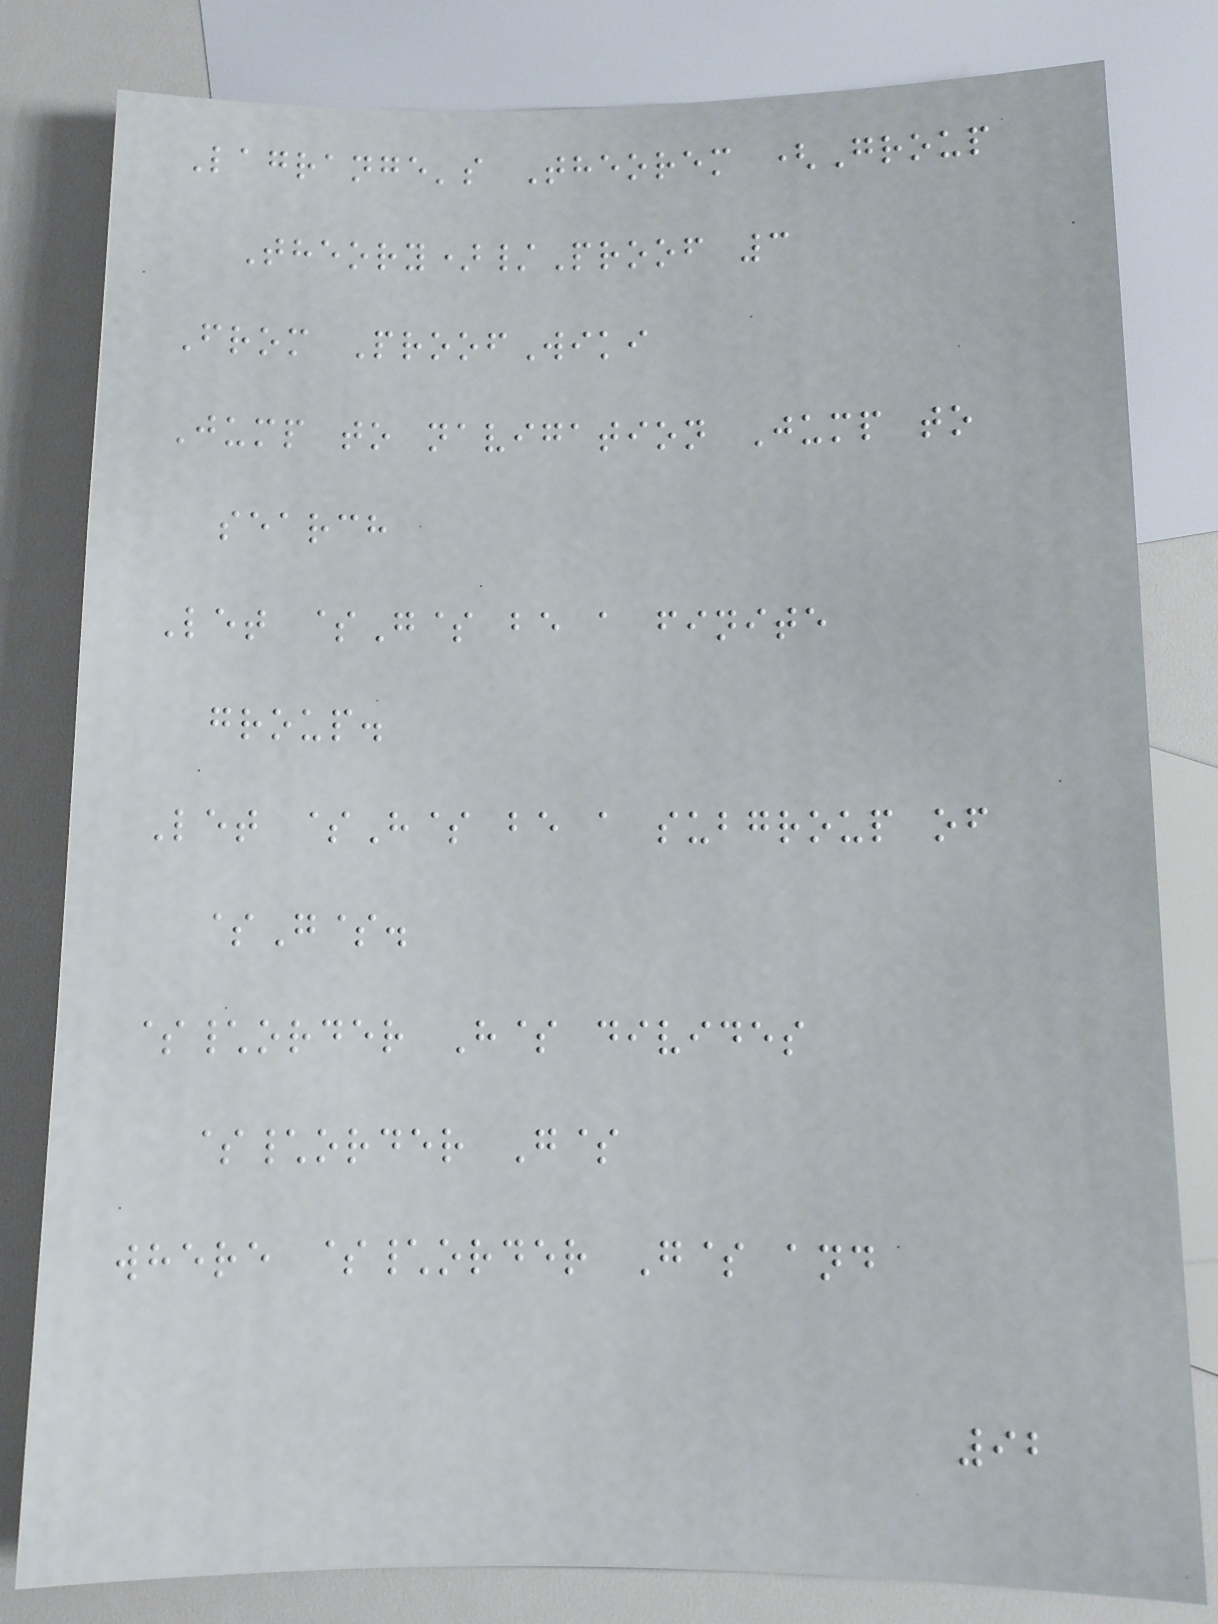Lagrange's Theorem (Group
Theory)/Proof 3
From ProofWiki
Jump to navigation Jump to
search
Let $G$ be a finite
group.
Let $H$ be a subgroup of
$G$.
$\order H$ divides
$\order G$
where $\order G$ and
92
